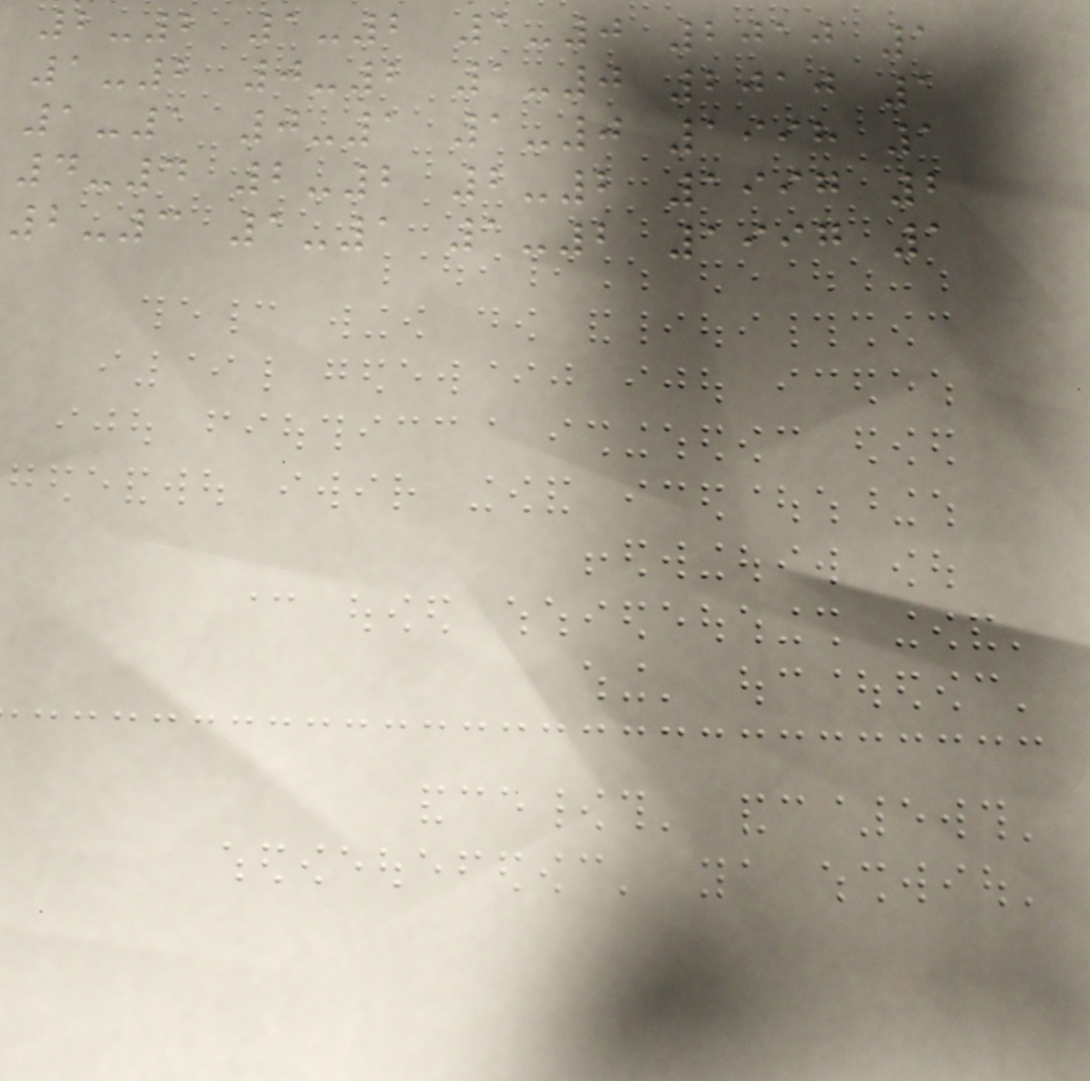2-2 1-2 1-0 2010 1
1-2 0-2 1-0 2010 1
1-1 0-1 1-0 1998 1
4-4 2-2 2-2 1997 2
2-3 1-1 1-2 1997 1
